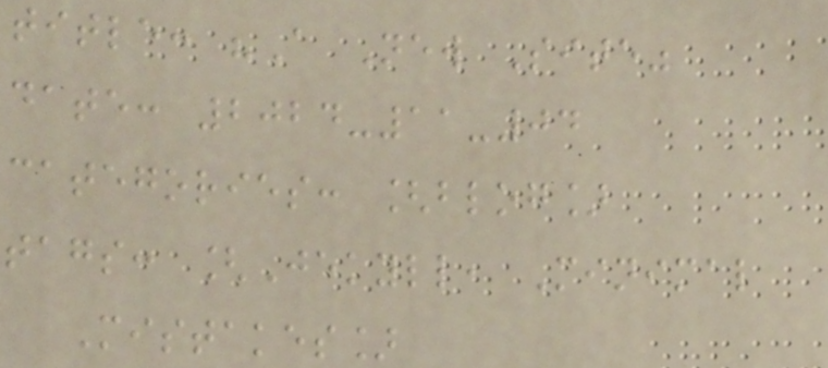title: "A New Site"
date: 2024-11-04
categories: [blog]
tags: [Jekyll, Minimal
Mistakes]
